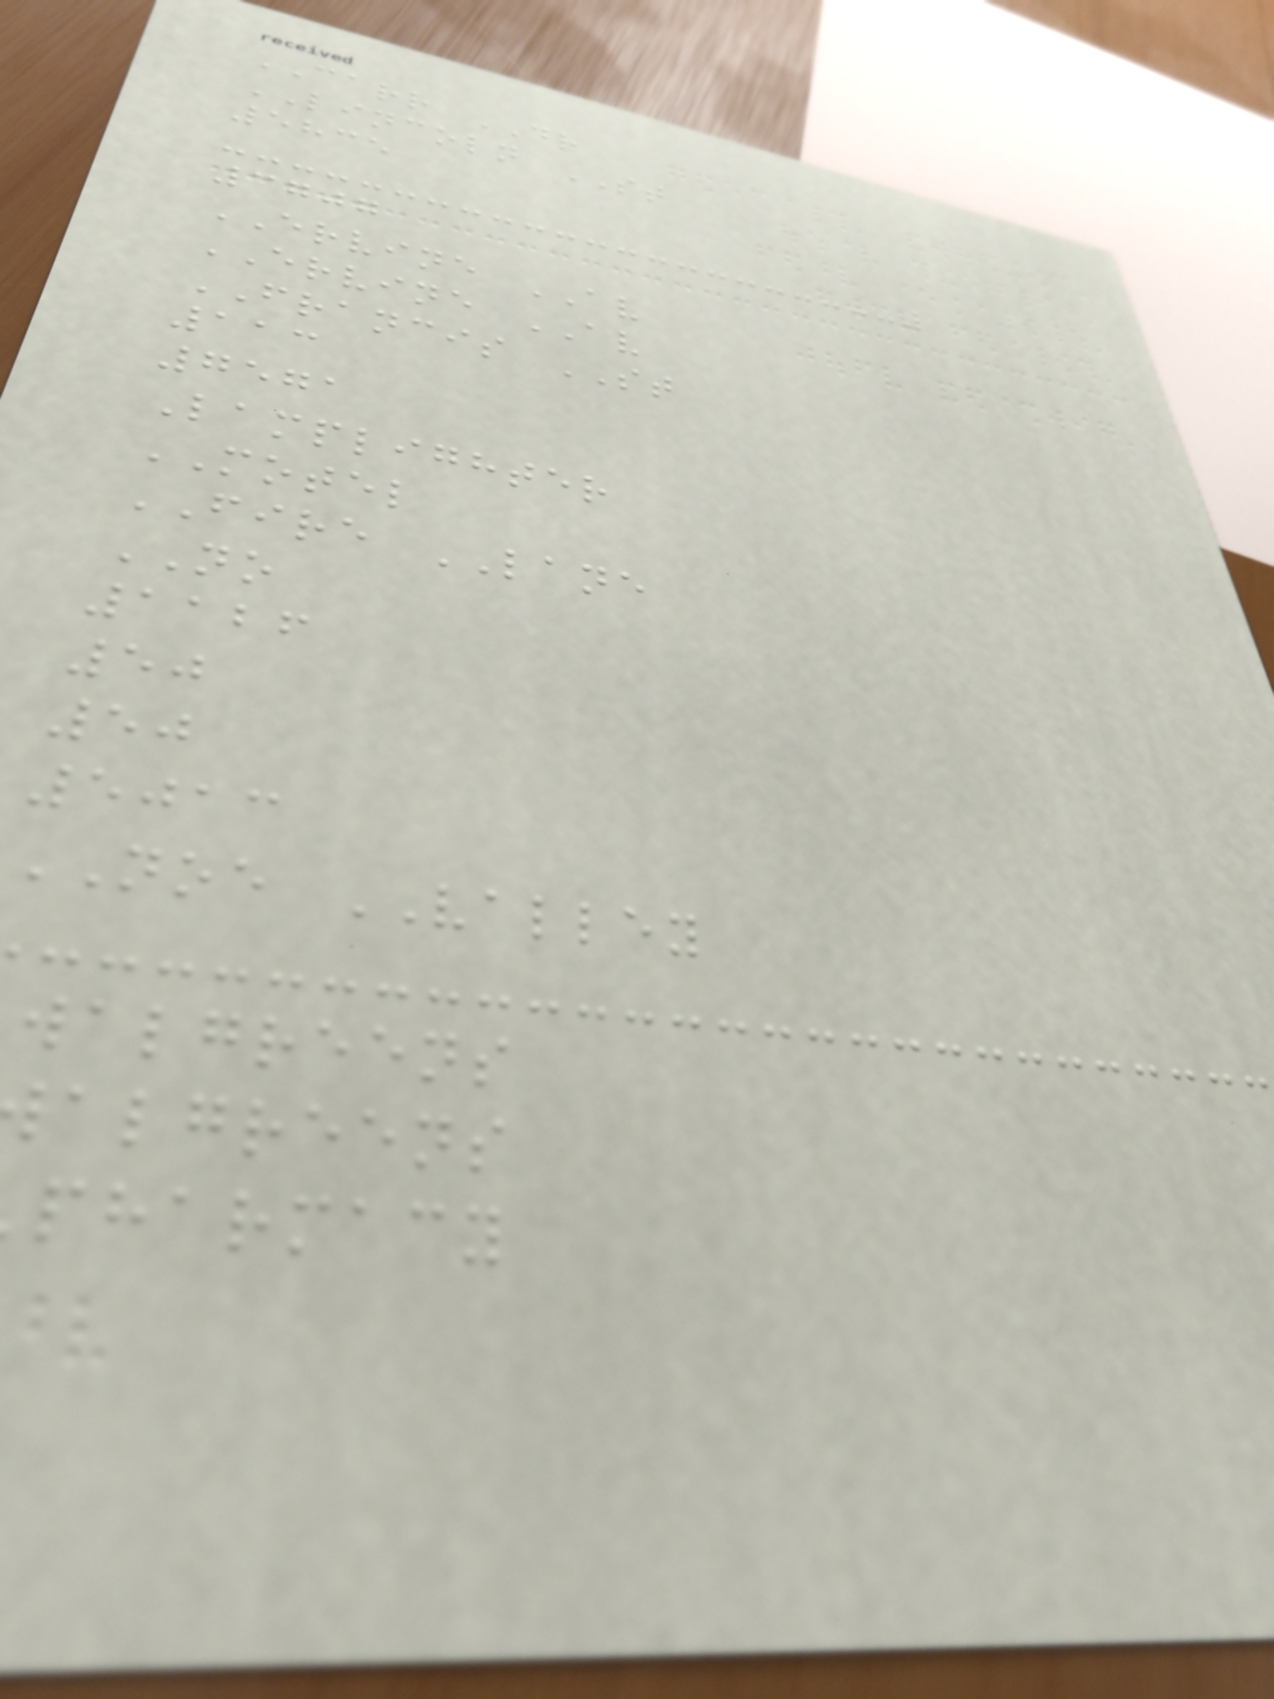CARR DR
LINCOLN ST
5835
3707
ERVINE AV
ERVINE AV
FRANCIS ST
113
7571
Lamplighter
MOTEL
FIRE LANE
NO
1126
50
50
5013
NOE VALLEY
walgreens
algreens
pharmacy
